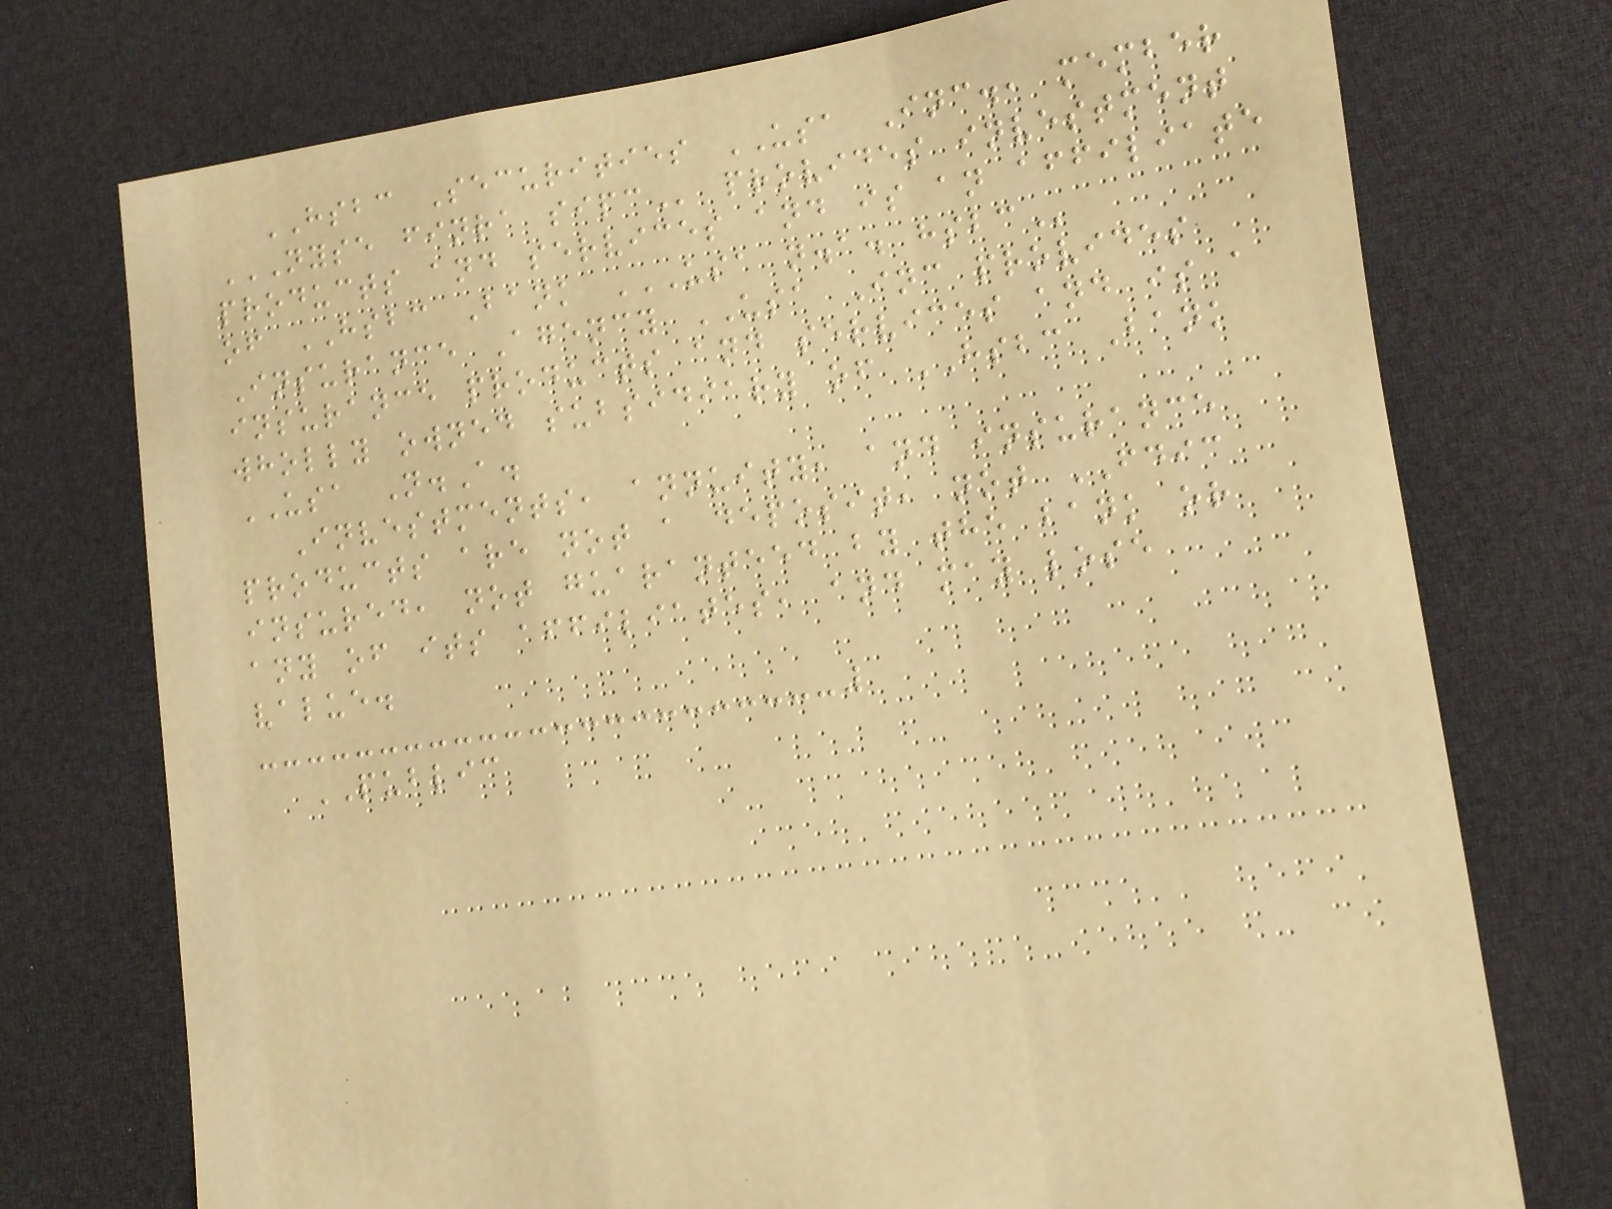HSBC Securities USA Inc., member
NYSE FINRA SIPC provides investment
products and services and is an affiliate
of HSBC Bank USA N.A. HSBC
Insurance Agency USA Inc provides
insurance products and services and is a
wholly owned subsidiary of HSBC Bank
USA N.A.
Investments, annuity, and insurance
products are not a deposit, not FDIC
insured, not guaranteed by the bank or
any of its affiliates, and may lose
value.
PUBLIC
